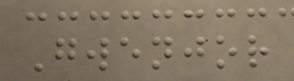Gwenjor
